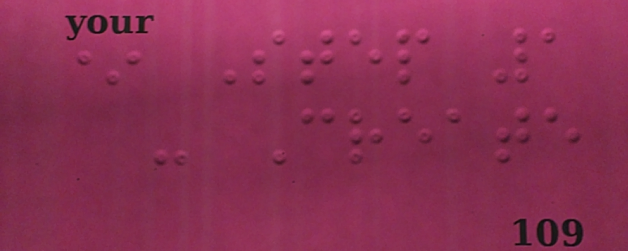* Step 1
- Create
